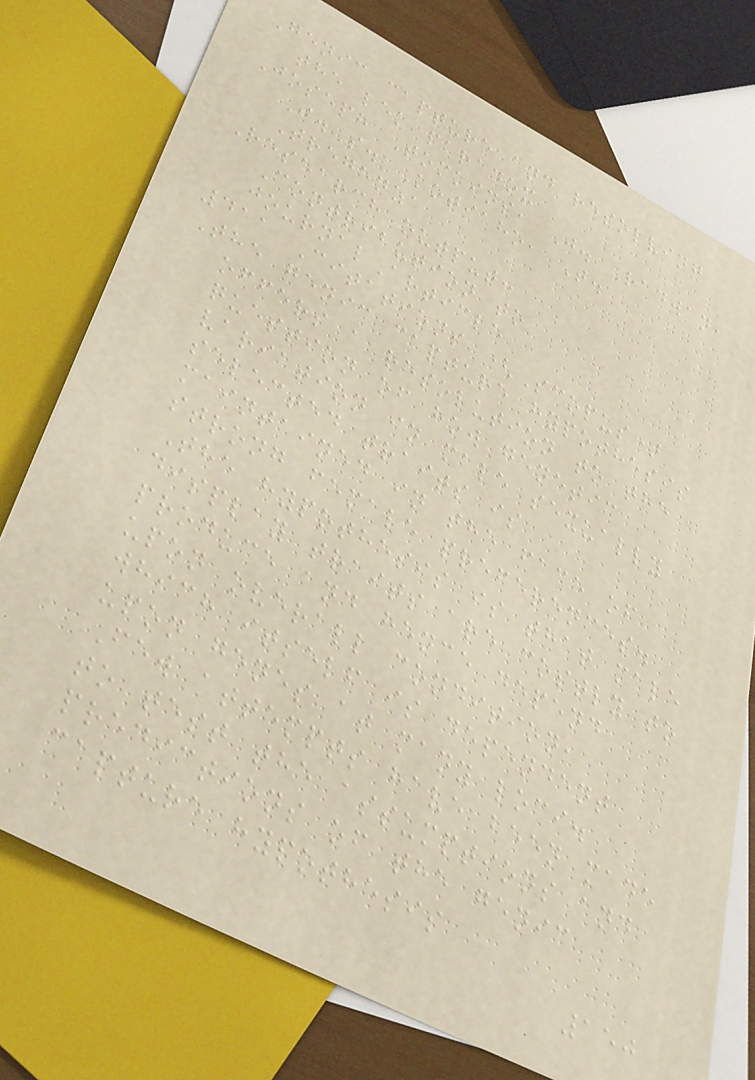Genic capture and resolving
the lek paradox
Joseph Tomkins, J. Radwan,
J.S. Kotiaho, T.
Tregenza
Research output:
Contribution to
journalArticle
411 Citations (Scopus)
The genic capture hypothesis
offers a resolution to the
question of how genetic
variation in male sexually
selected traits is
maintained in the face of
strong female preferences.
The hypothesis is that male
display traits are costly to
produce and hence depend
upon overall condition,
which itself is dependent
upon genes at many loci.
Few attempts have been made
to test the assumptions and
predictions of the genic
capture hypothesis
150
